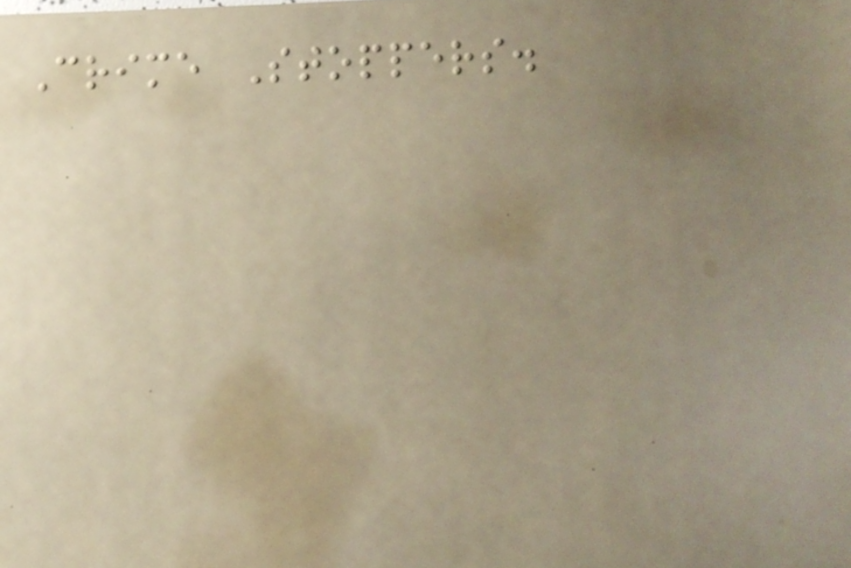Crime Stoppers.
